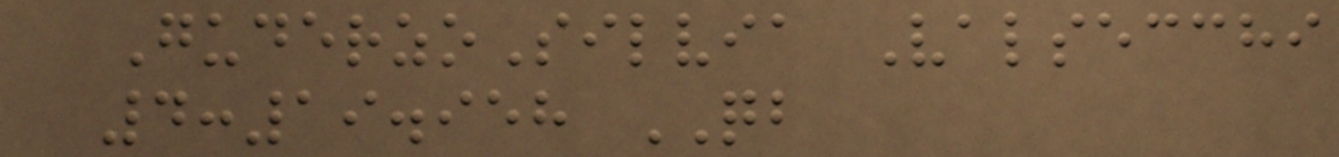GuderzoSilvia Valsecchi
4:19.958 QB
